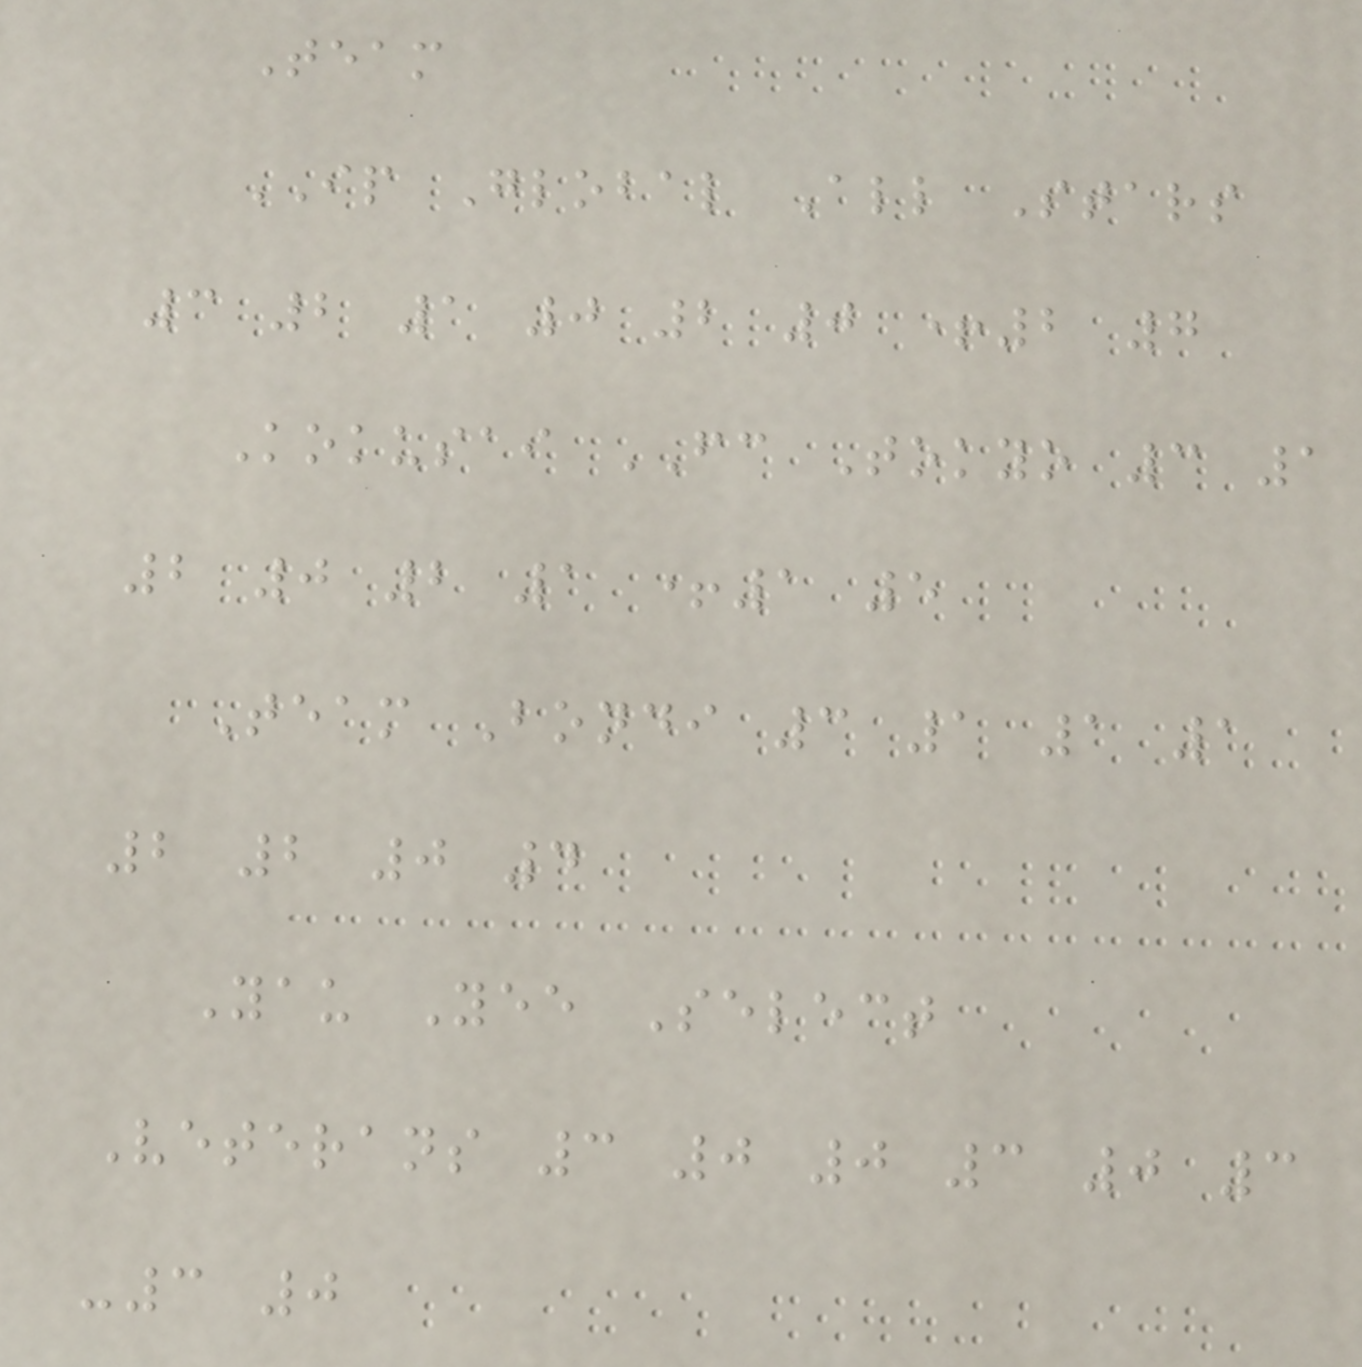Team
IP Global All Stars
3 2 1 0 2 0 +2 7
Kokusai FC Tokyo 3 1
2 0 2 1 +1 5
Team Bondi 3 1 1 1
2 2 0 4
Yau Yee Select
Veterans 3 0 0 3 0 3
-3 0
